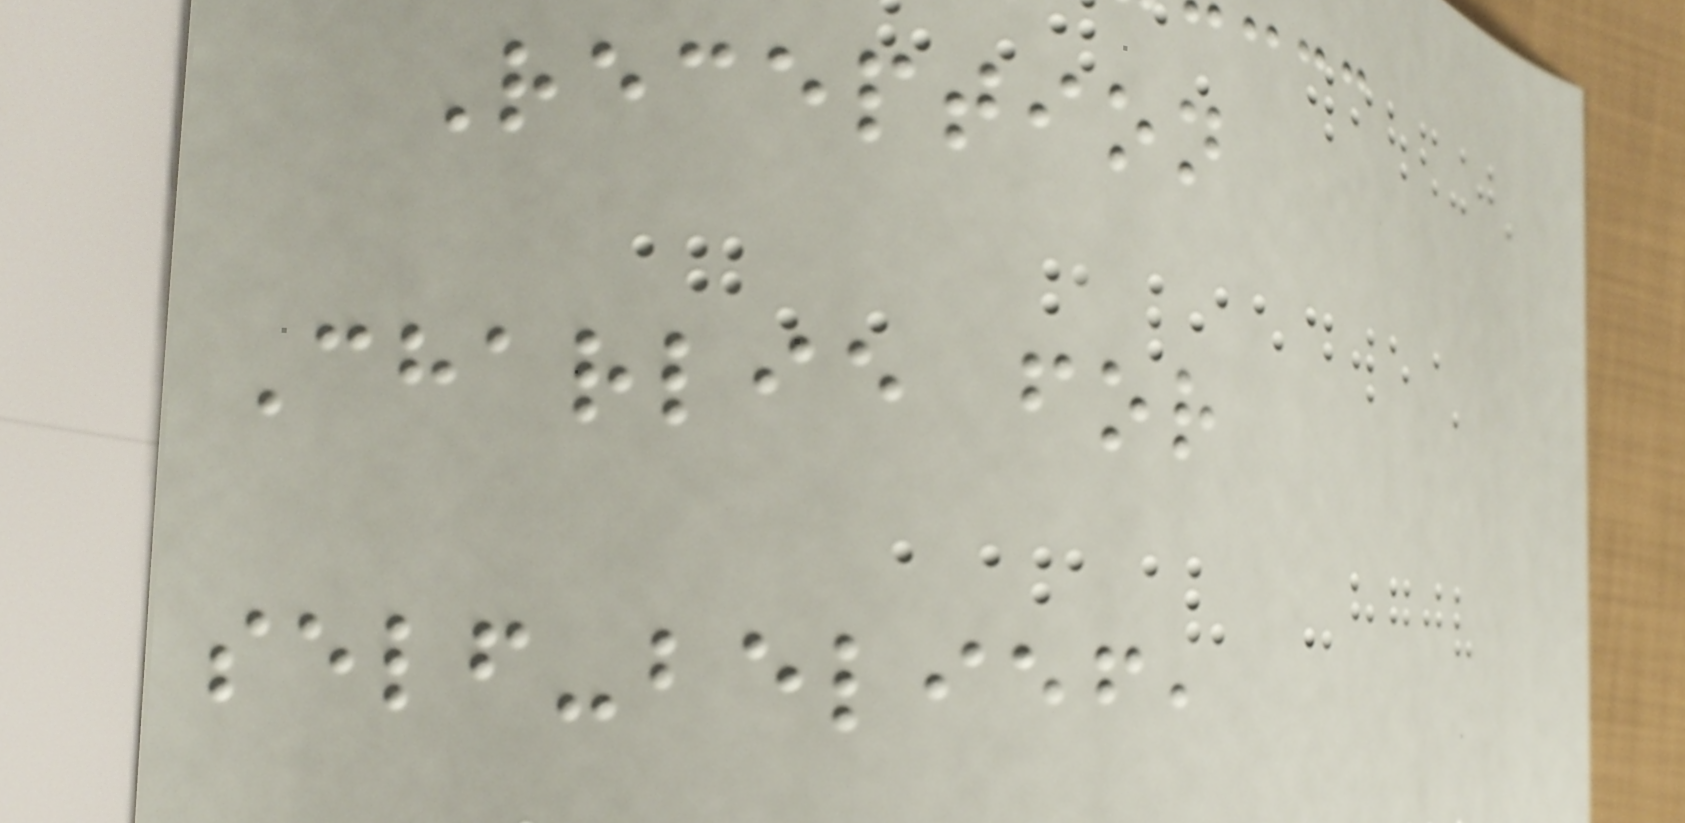Reception
Charlie for
self-belief,
